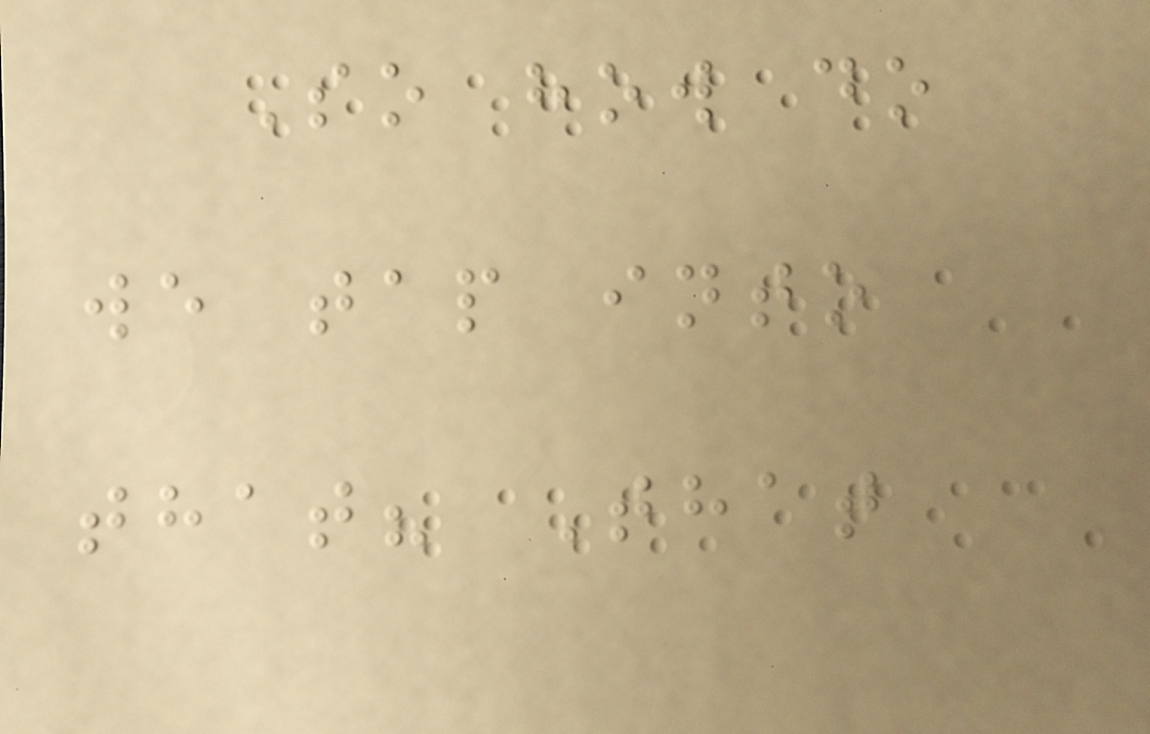So how do
we tap into
that? That
